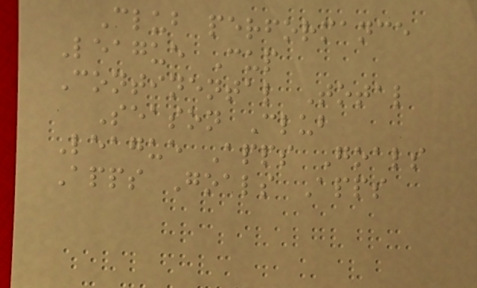Club performance
League Cup
Continental Total
Season Club
League Apps Goals
Apps Goals Apps
